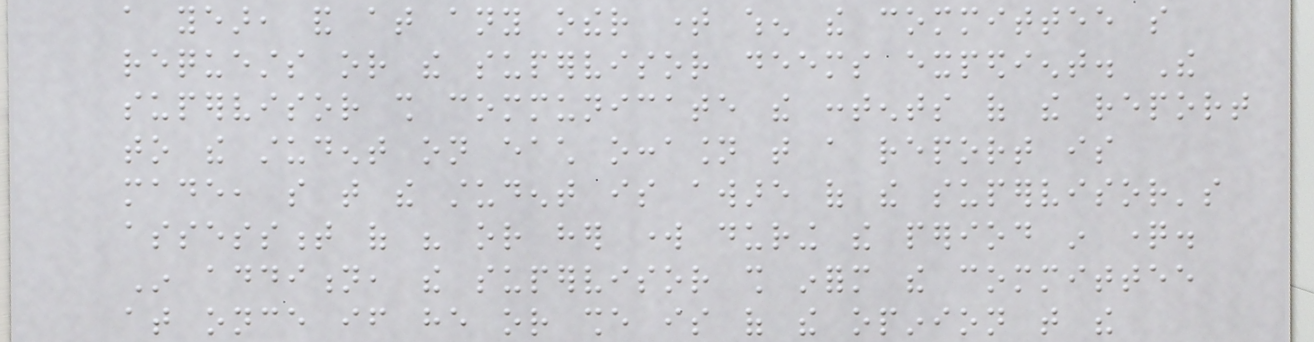a year, and at any other time when the committee so
requests or the supervisor deems expedient. The
supervisor shall communicate the contents of the report
to the student on each occasion that a report is
made, so that the student is aware of the supervisor's
assessment of his or her work during the period in question.
In addition, the supervisor shall inform the committee
at once if he or she is of the opinion that the
